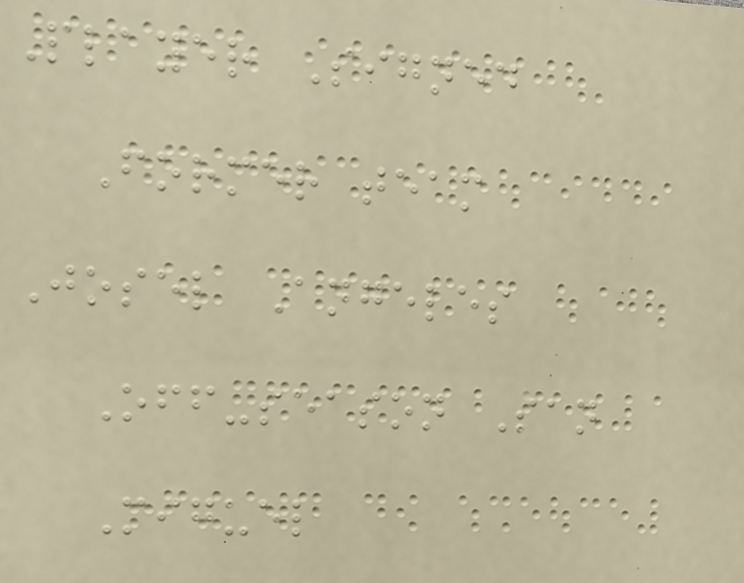Player Signed
Former team
Josel Angeles
Off-season San
Miguel
